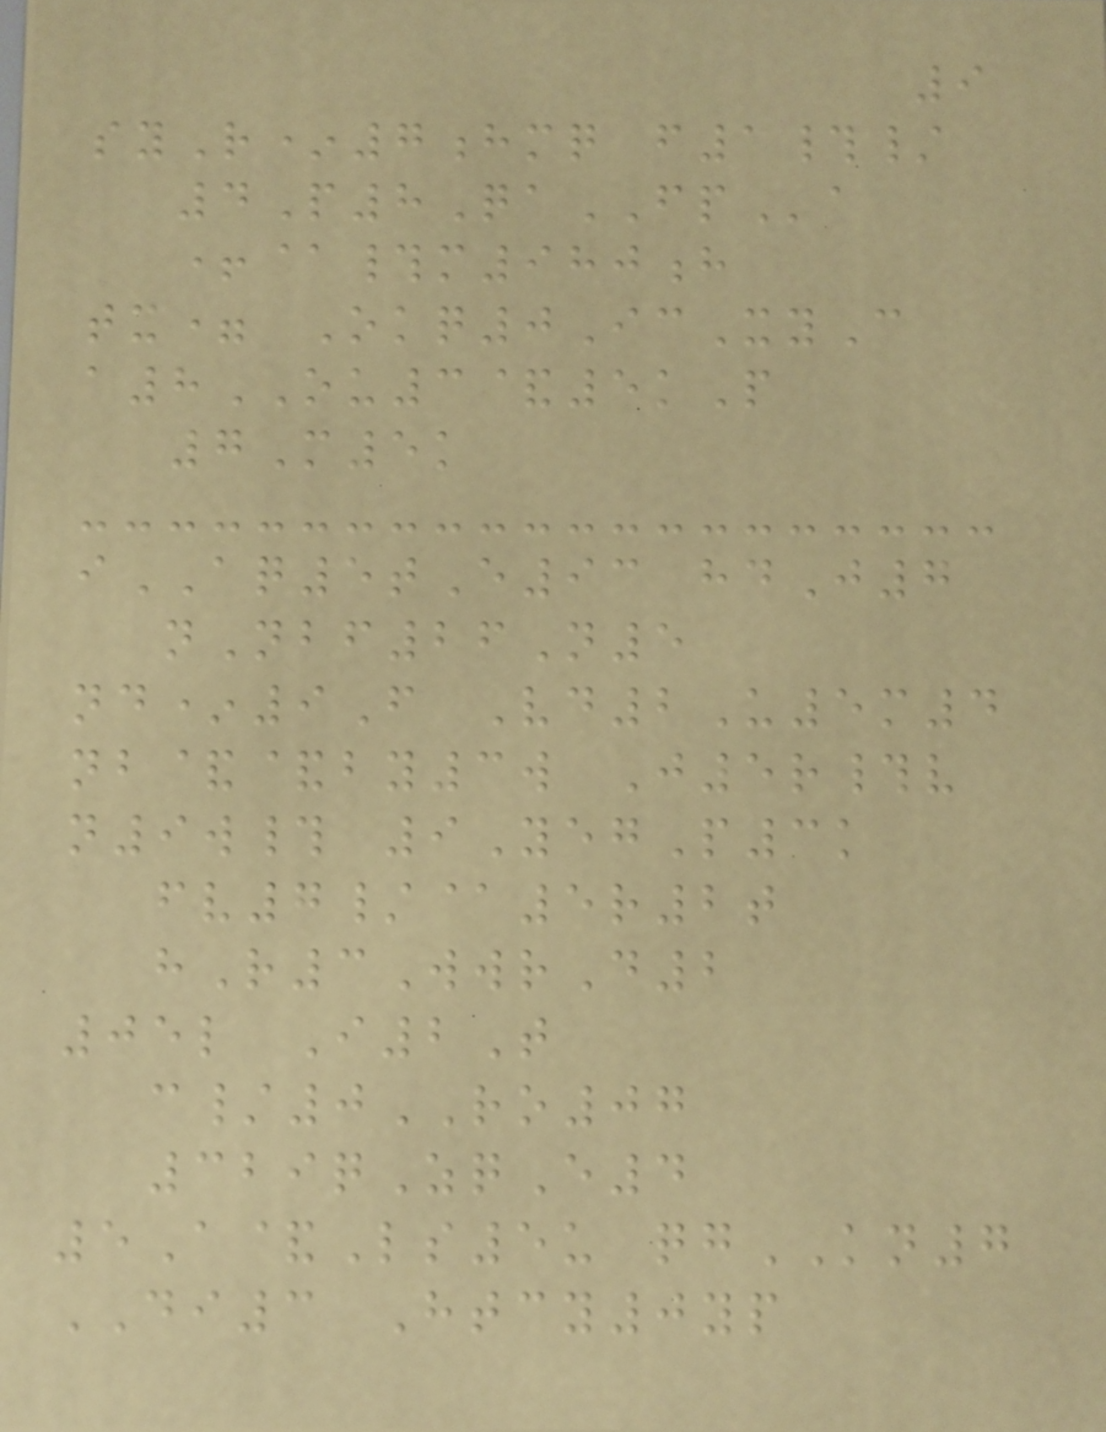9
syR*7hmq f1#/
4P8QaFPa
+@#m980h
tx= Okq0IcXyC
a8OU3&5kP
7M5k
iAQ5tE93 hdJ7
nNbf26N5
nd*9F Vd2U5m4
nb&&by3w J5r#v
n9w# 9YegP3k
fv7/@5r2t
hR3WwrD2
05l I2T
c/0RO07
329qZqE4
5A&Ls5u qgKN7
DI3 Htcy0yp
